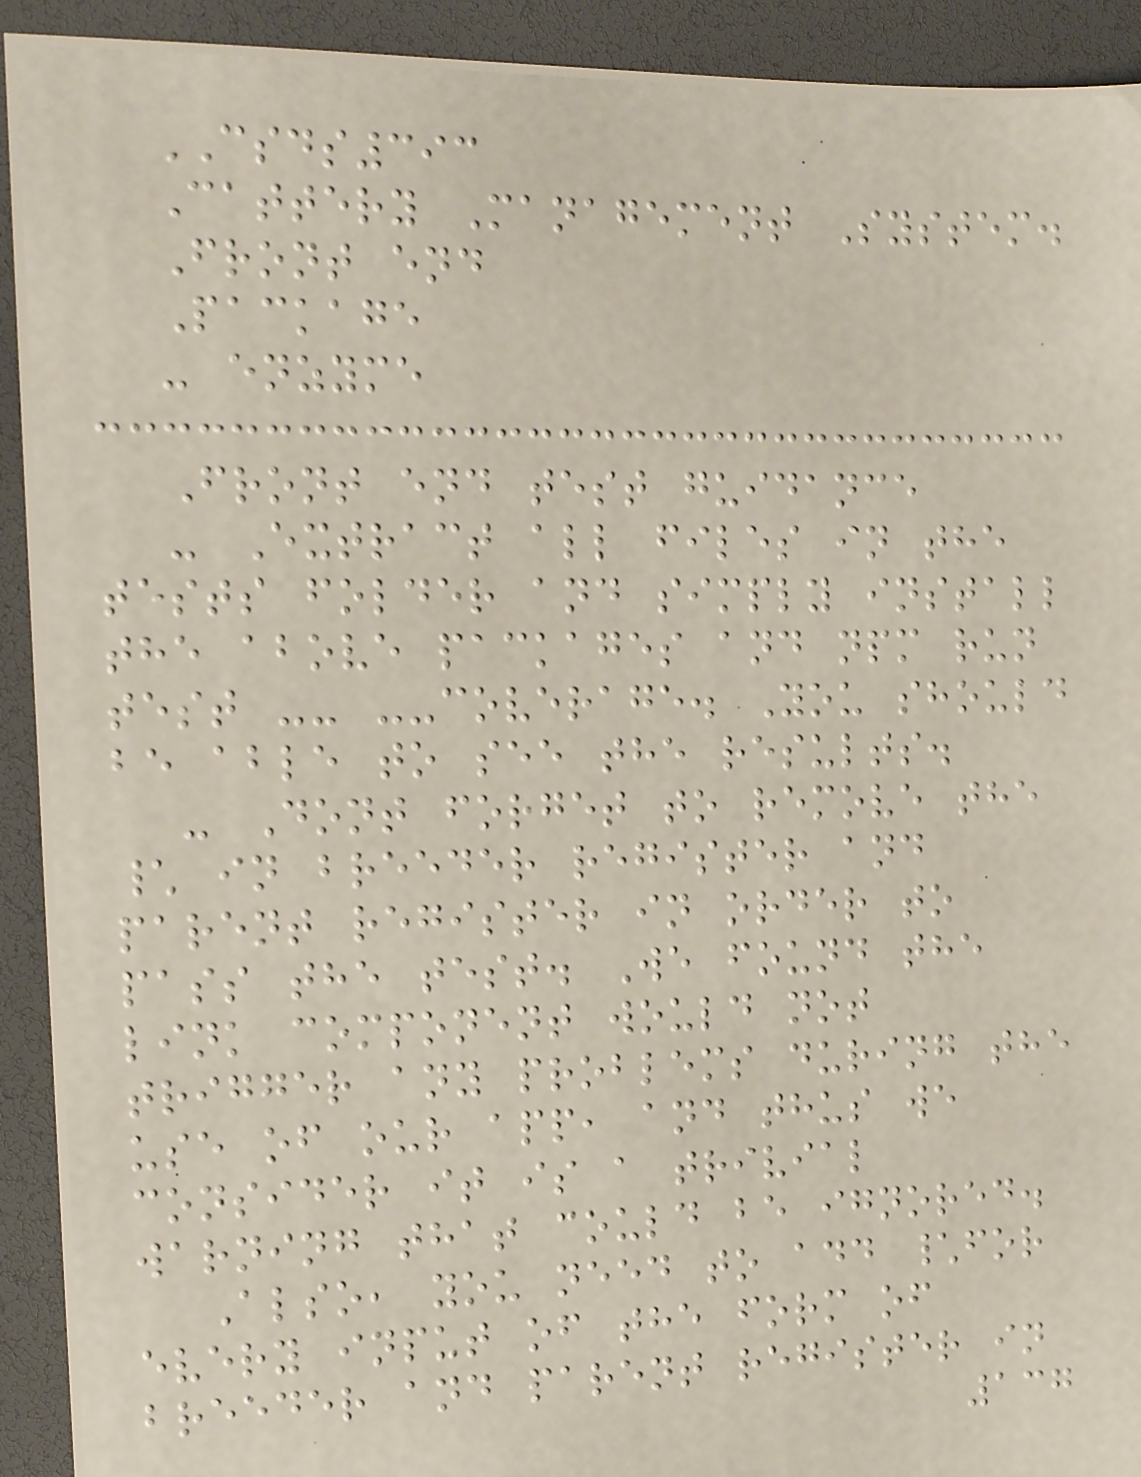CSDS393
Cattery Management System.
Front end
Package
- enzyme
Front end test guidance
- Extract all files in the
tests folder and simply install
the above packages and npm run
test -- --coverage. You should
be able to see the results.
- Dont forget to remove the
\ in breeder register and
parent register in order to
pass the test. We found the
link component would not
trigger any problems during the
use of our app, and thus we
consider it is a trivial
warning that could be ignored.
Also, you need to add \for
every input of the form of
breeder and parent register in
137
